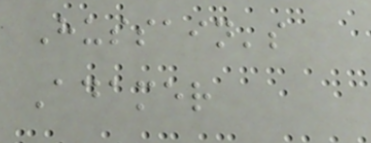Hussain's
Adamer
